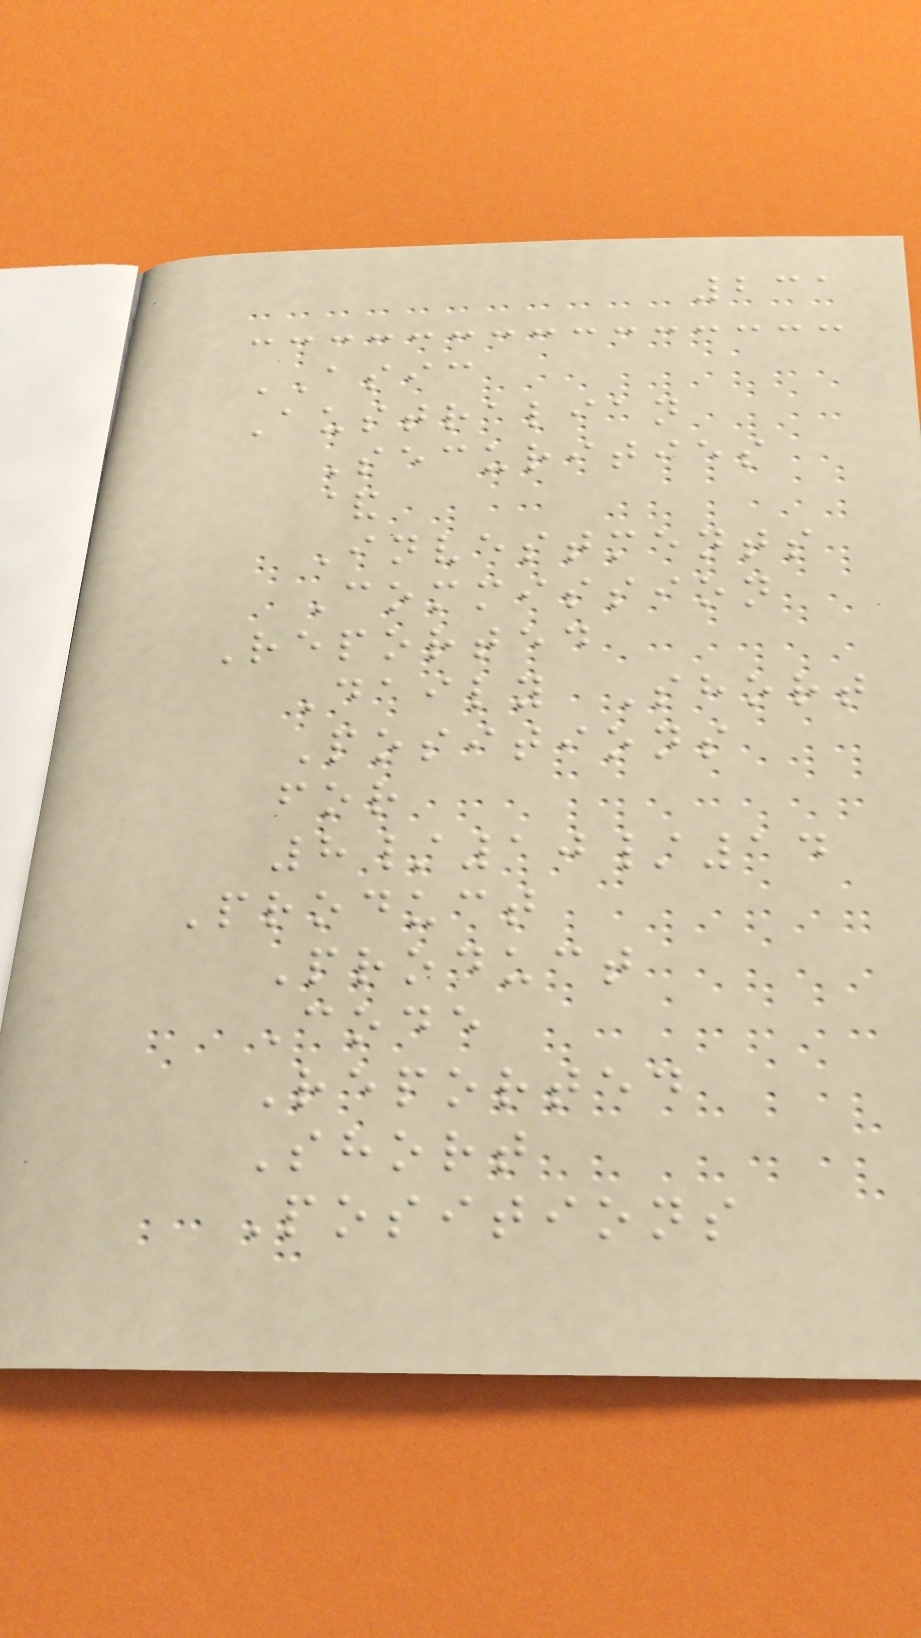231
ASIC
Australian
Securities
&
Investments
Commission
Reported
Daily Short
Positions
for
8/10/14
Product
Product
Code
Reported
Short
Positions
